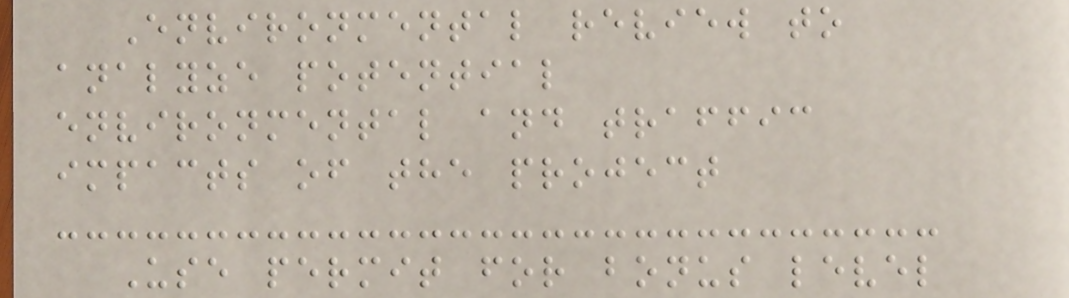Environmental review to
analyze potential
environmental and traffic
impacts of the project
Use permit for bonus level
